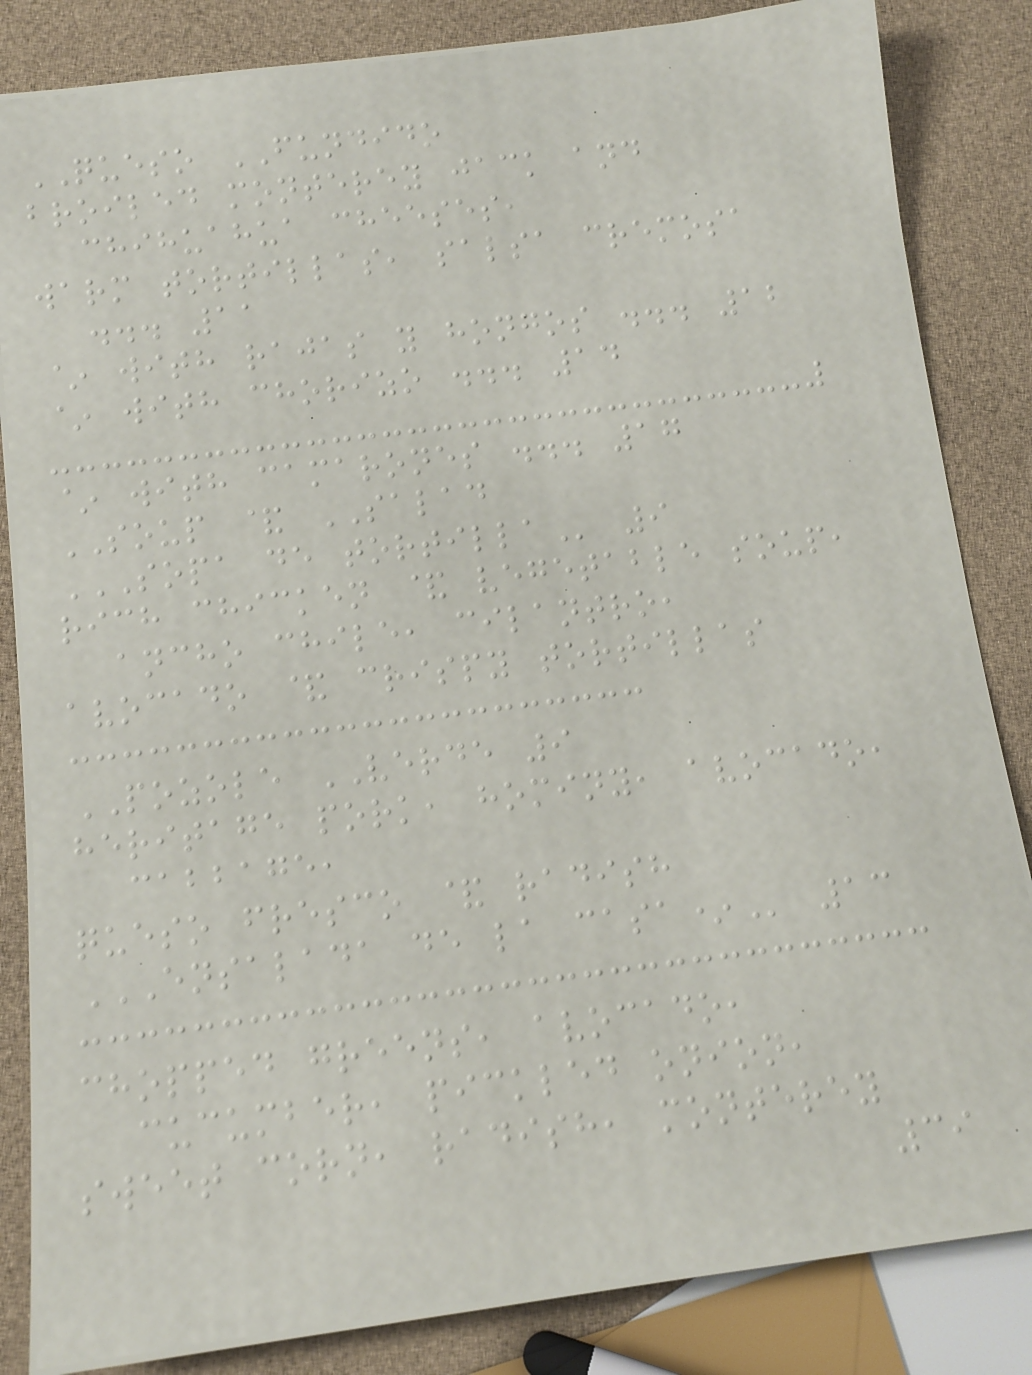QUESO FUNDIDO
broiled monterey jack and
chihuahua cheeses,
warm tortillas, salsa cremosa
... 11
~ with rajas y hongos ... 12
~ with chorizo ... 14
~ with camarones ... 17
SOUP & SALAD
SOPA DE TORTILLA 9
rich chicken & vegetable soup,
ancho chile, cilantro,
avocado & crispy tortillas
POZOLE VERDE 9
heritage pork, hominy, avocado,
cabbage,
queso fresco & radish
ENSALADA DE LA CASA* 13
chopped greens, avocado,
cucumber, pickled onion,
sweet corn, radish, monterey
39
